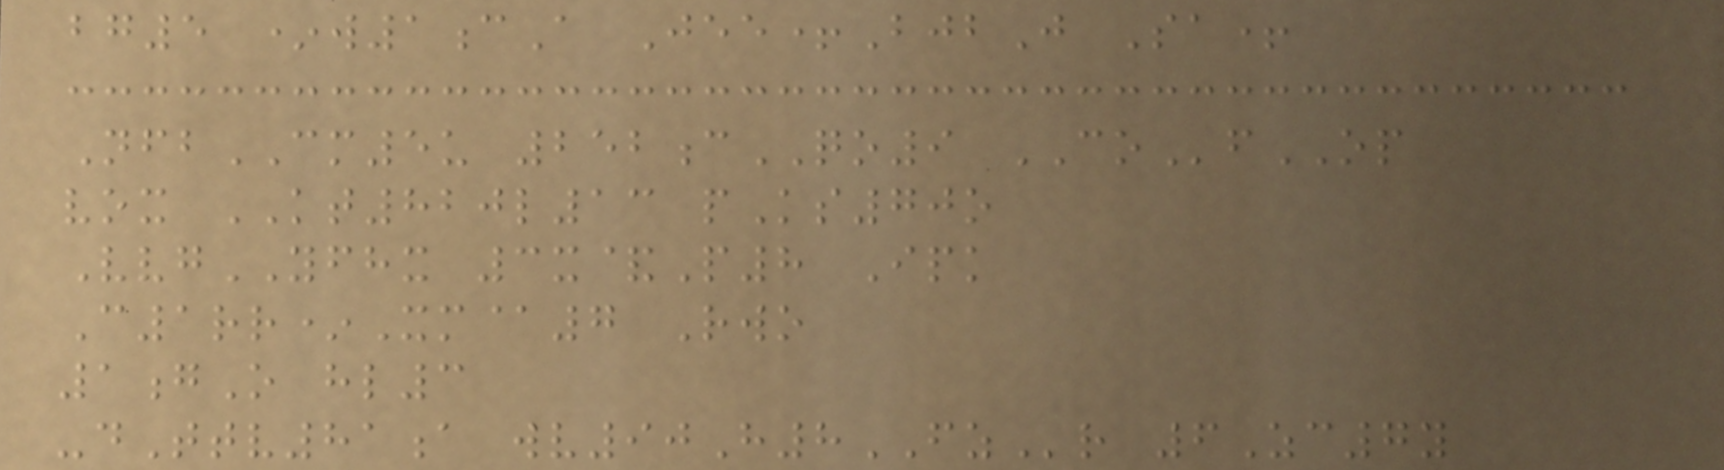bg5 *w1cA Jee+BjbJ Sa+
NfbCM5u 252cQO9 COfOP
vox KT820l13 pKs70o
VvgYFHX 3x&P8 Ipk
C1rr*Xm@7 Rwo
1gO hl3
-dTtv81a wv90H8FZr 6Zc7y
